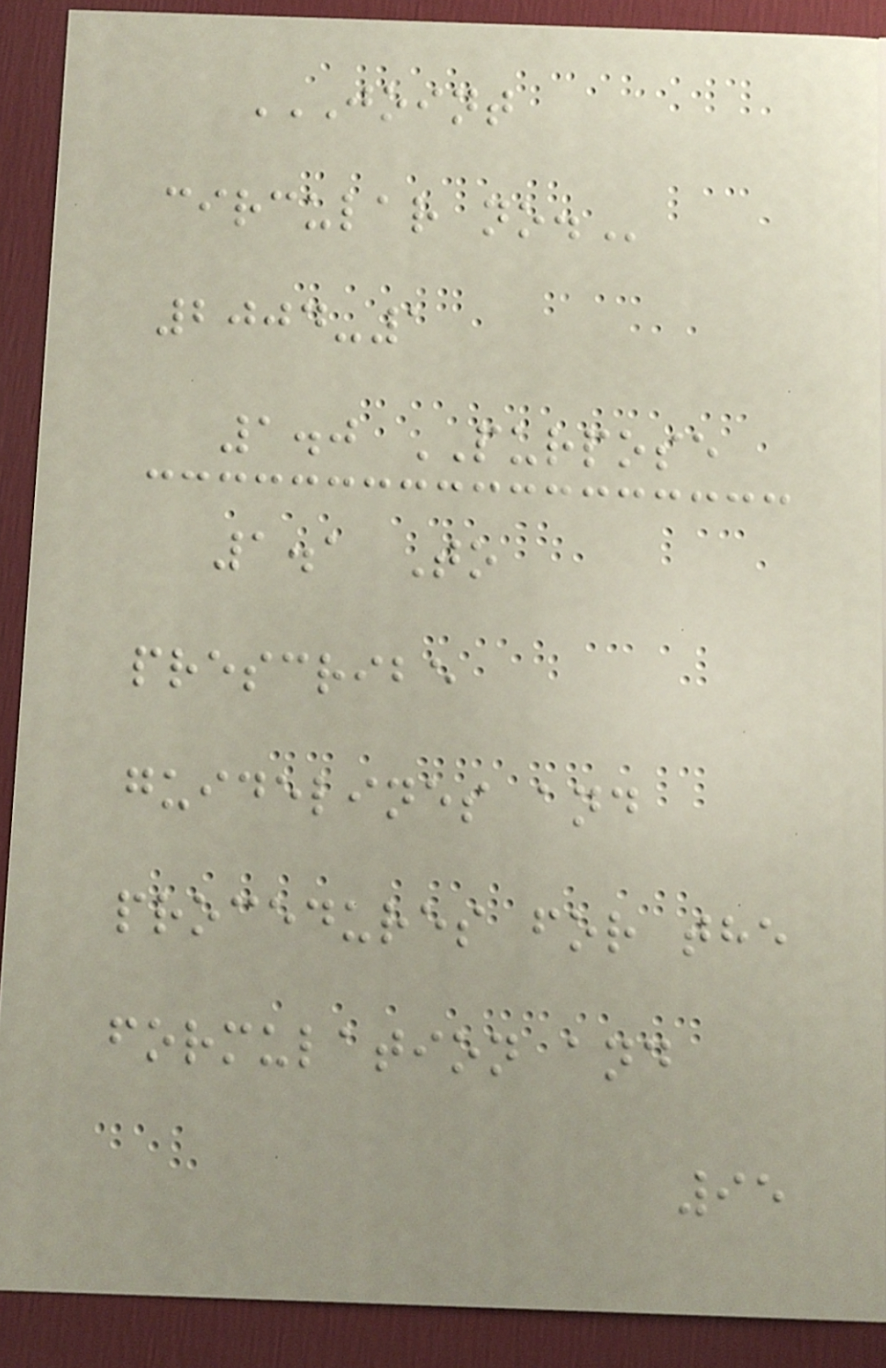JOINT
CIRCULAR NO.
2004-1
1.0 PURPOSE
1.1 To
prescribe
guidelines and
procedures for the
formulation and
95
